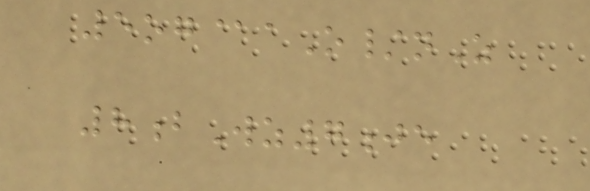5og@aO/nZ
8bWz7je
